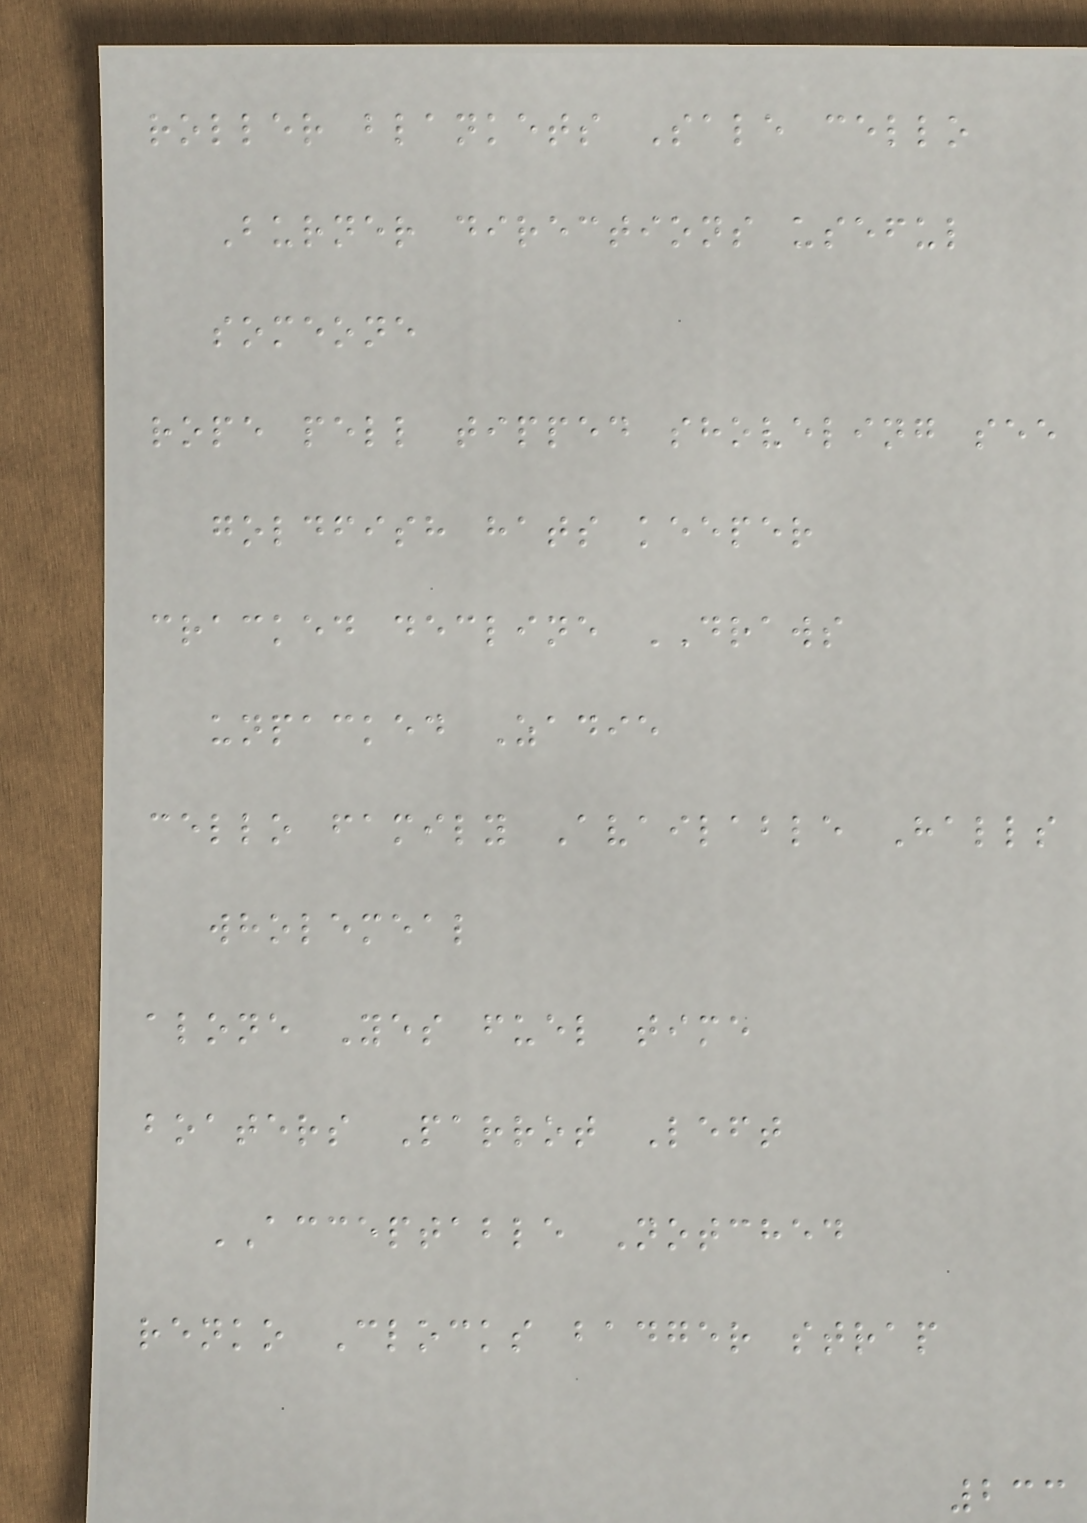roller blankets Sale cello
Burner directions useful
someone
rope pell tipped shoveling see
goldfish hats keeper
cracked decline DRAWS
unpacked Zadie
cello family Available Halls
wholemeal
alone Yes fuel time
boaters Parrot Left
ACCEPTABLE Notched
renko Clocks badger strap
233
